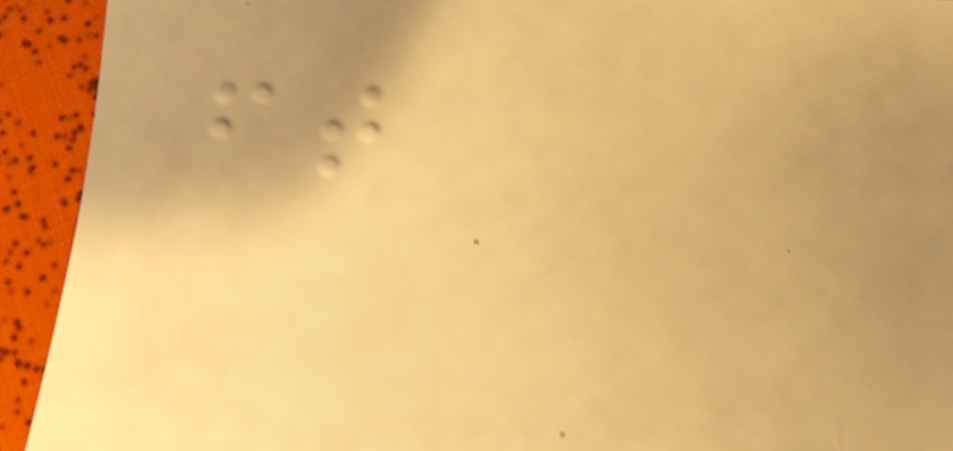ft
